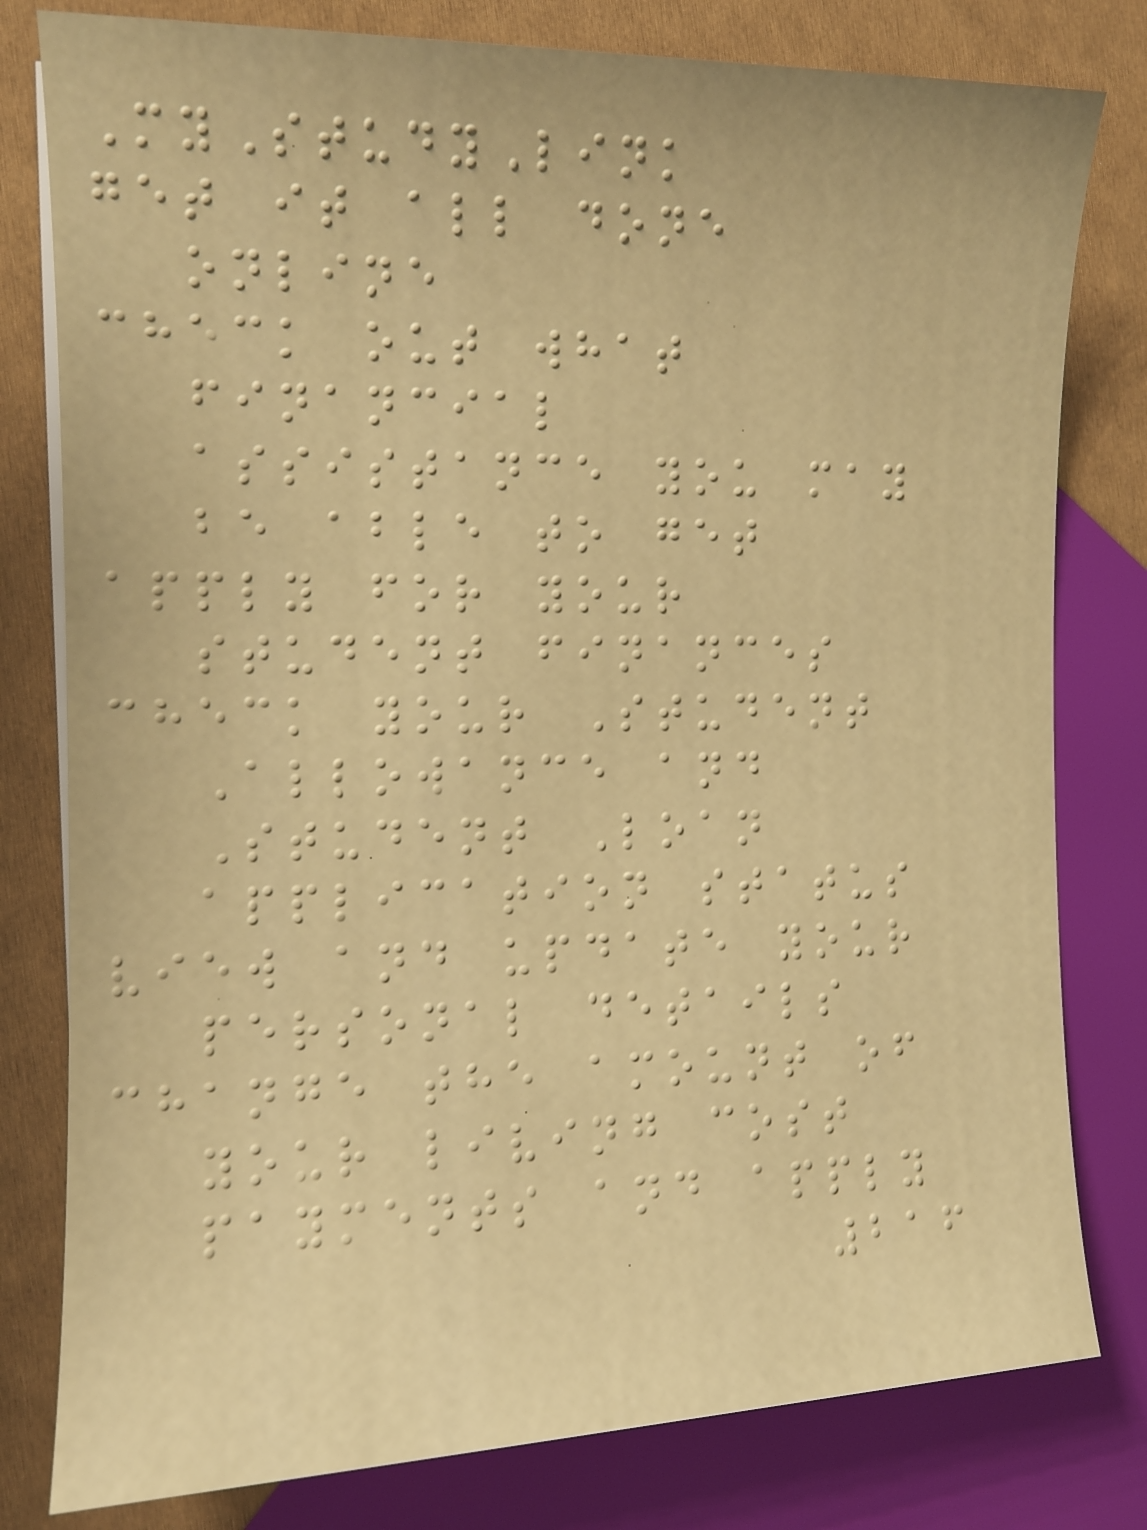MyStudyLink
get it all done
online
check out what
financial
assistance you may
be able to get
apply for your
student finances
check your Student
Allowance and
Student Loan
application status
view and update your
personal details
change the amount of
your living cost
payments and apply
216
